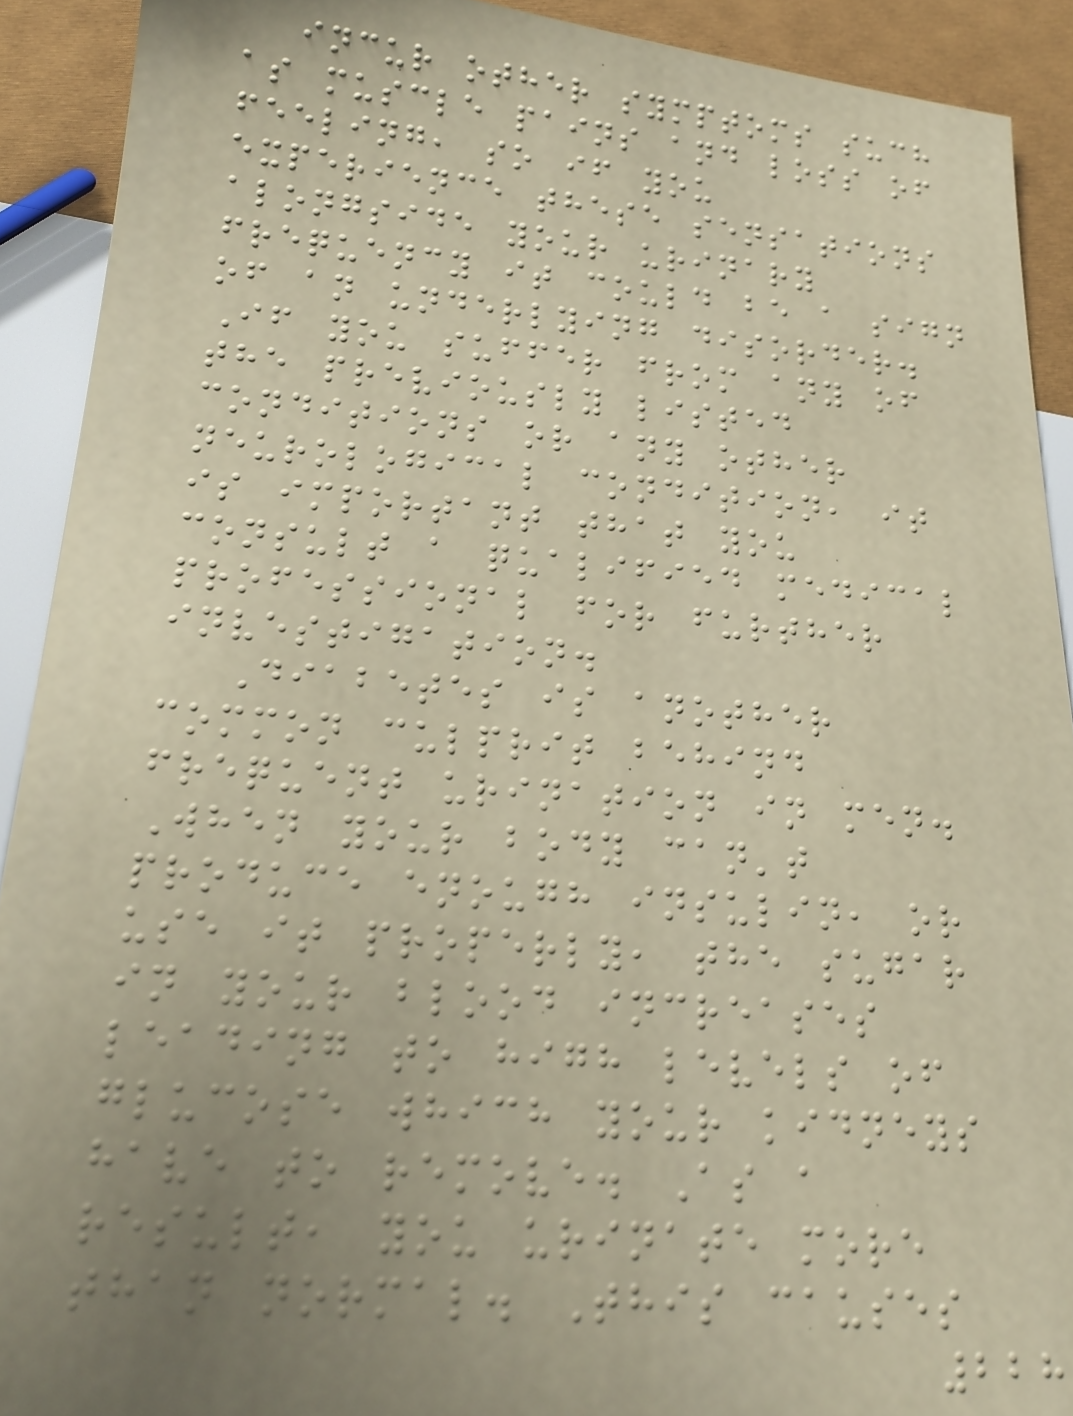incur other symptoms such
as muscle pains and loss of
feeling, so if you
experience these sensations
alongside your urinary
frequency it could be a sign
of an underlying disorder.
If you suffer from any of
the previously listed
conditions or any other
neurological condition, it
is important that you
consult a qualified medical
professional for further
investigation.
Diabetes is another
common culprit behind
frequent urination in men.
When your body can't
produce enough insulin, or
use it properly, the sugar
in your blood increases
leading to high levels of
glucose which your kidneys
have to remove. As a
result, you urinate more
than normal. This causes
228
